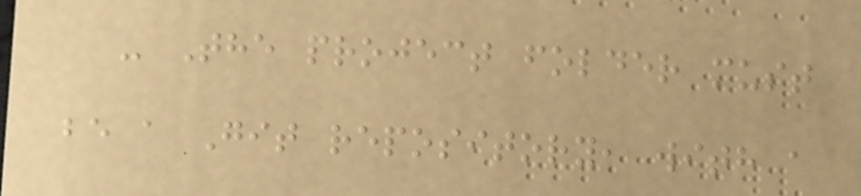- The project folder must
be a Git repository, with a
